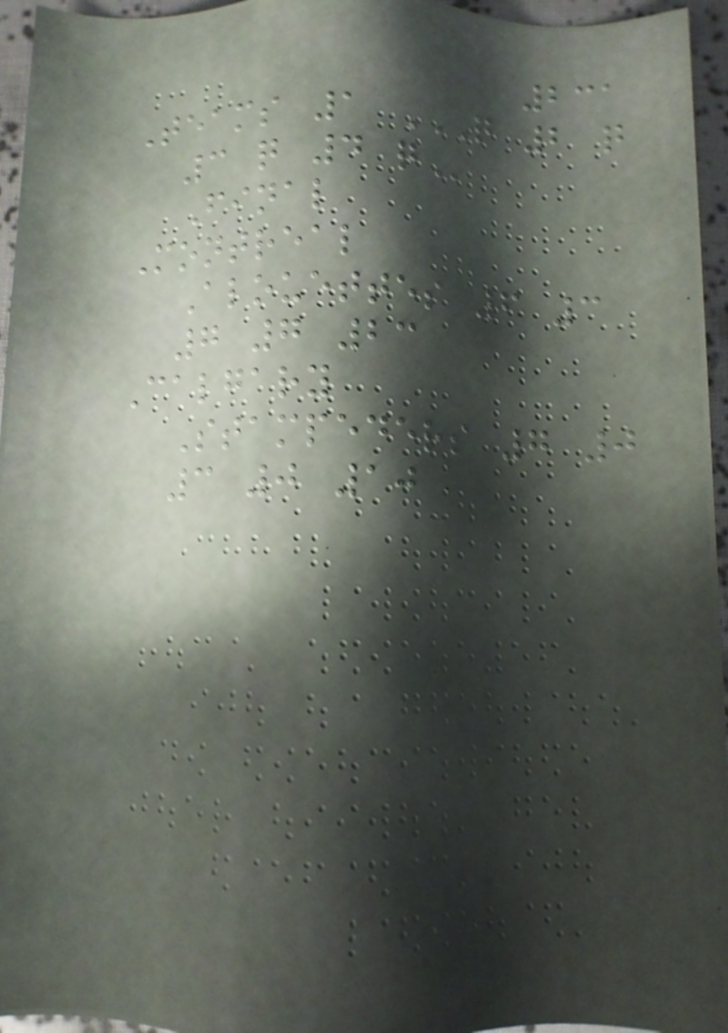231
Teams 1 Q 2 Q
3 Q 4 Q
Final
Montreal
Alouettes 6 3
7 7 23
Calgary
Stampeders 7 0
3 0 10
